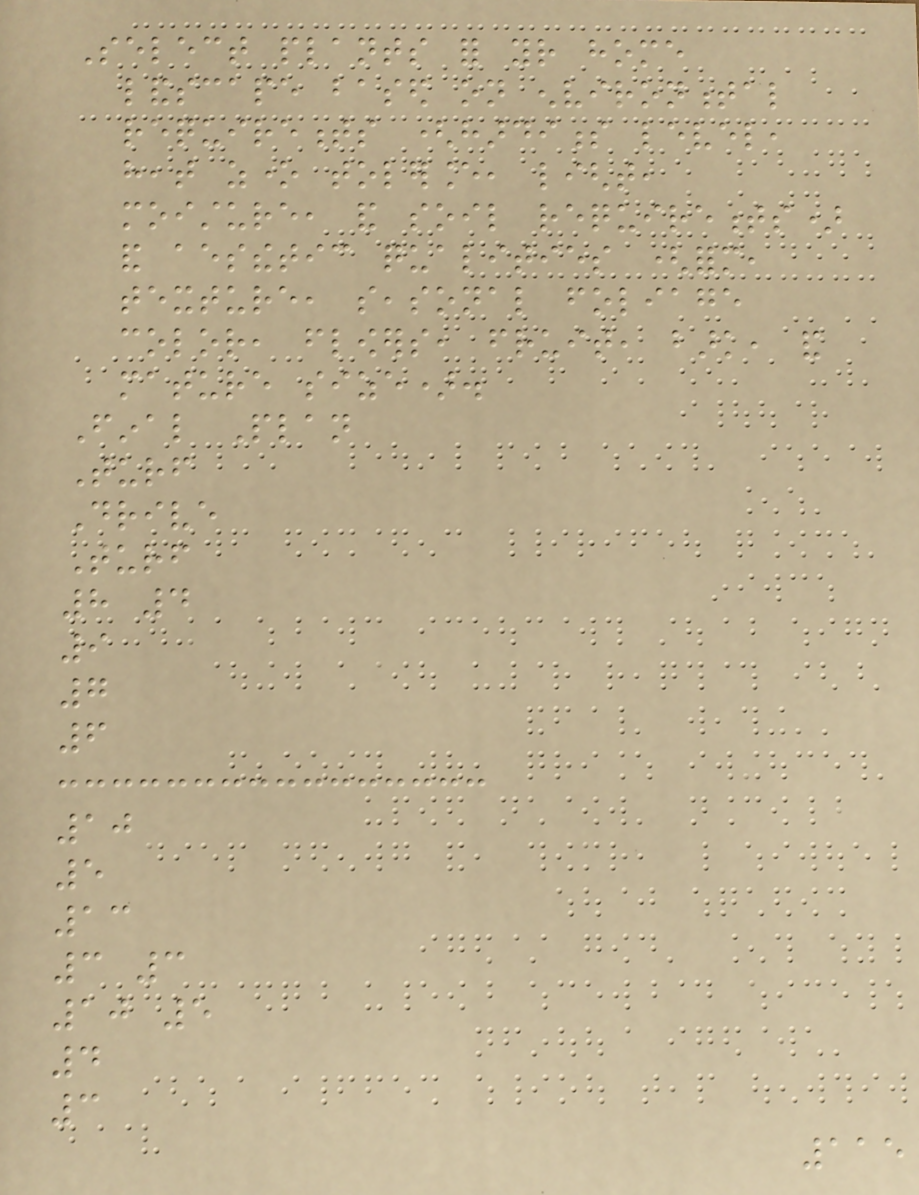Select plants for your home
landscape based on environmental
requirements (hardiness level,
heat zone tolerance, light,
moisture, and soil requirements)
and aesthetic qualities (form,
texture, seasonal foliage
color, flowers, fruit, bark, and
mature size).
Final Plan
Turf
Drive
Turf
8 4
9
7
6
10
5
13
3 3
10 5
4
3
115
